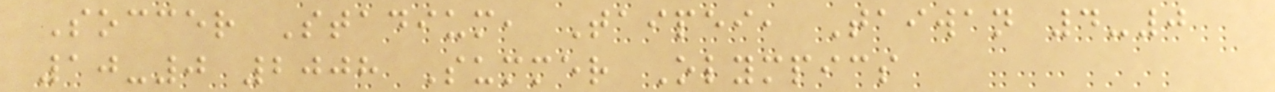Soccer Stadium, Taipei, Taiwan 4-0
10-0 2008 Summer Olympics
